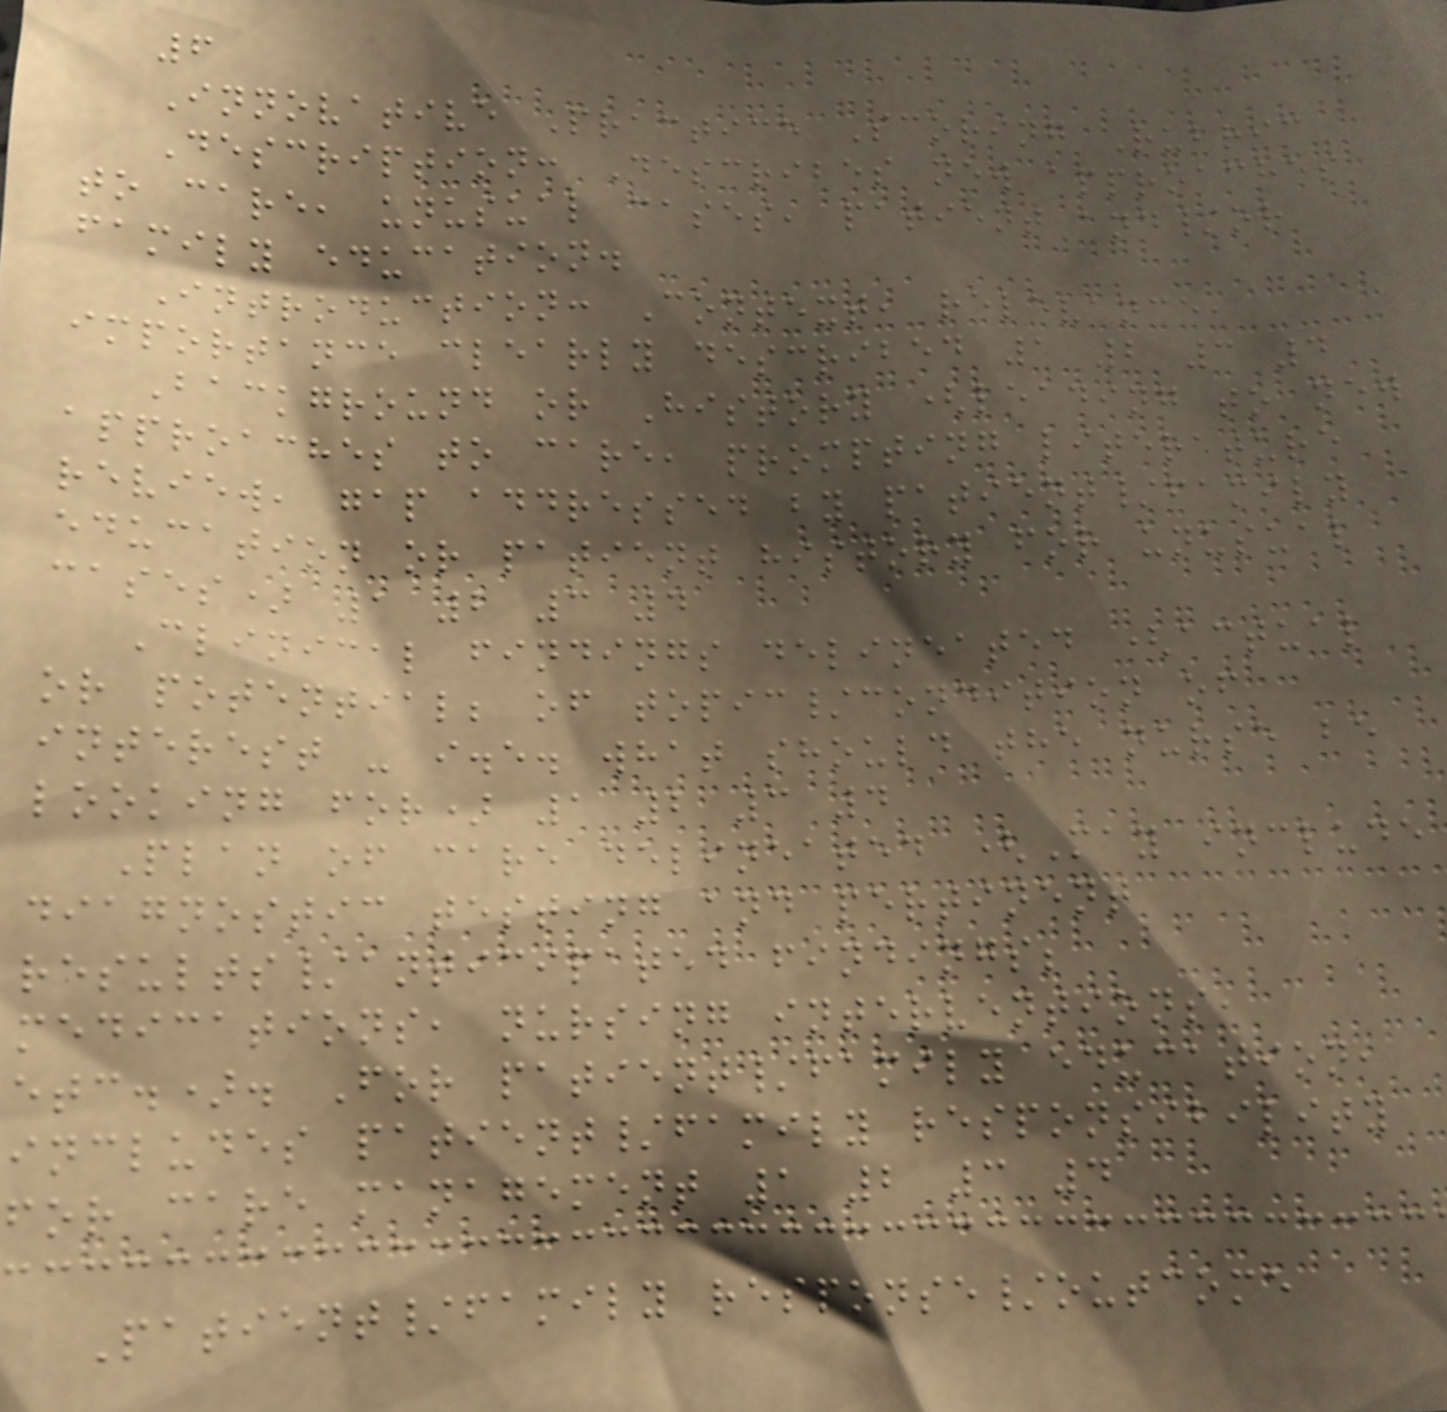6
Innovative Practice Scoring Rubric
Description: Describes new approaches
to care, unusual cases, patient and/or
family education.
Introduction: Context, relevance,
importance clearly described 1 2 3 4
Background or History (leading to new
approaches to care, prompting literature
review, gap addressed by patient/family
education or patient history for unusual
cases) 1 2 3 4
Clinical findings delineated (actual
or potential; of topic/condition of
interest - i.e. what should the nurse be
looking for) 1 2 3 4
Plan of care delineated (May include
diagnostic testing and pertinent
results/anticipated findings;
medications, nursing interventions,
etc.). For patient/family education,
includes patient/family responsibility
for care management 1 2 3 4
Patient/family response/outcome
